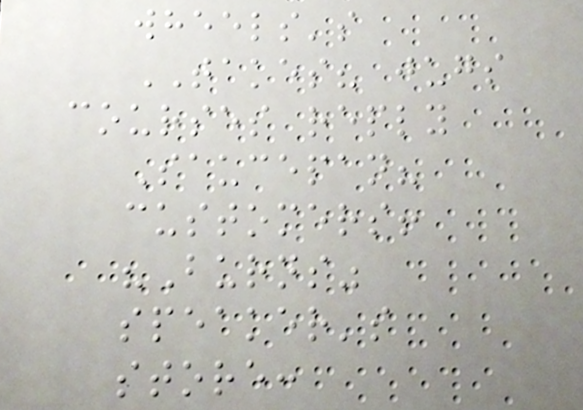wheels's
TAKES? jugs
courses reply
Saucepan?
customers!
"Burns"
speaker's
store:
